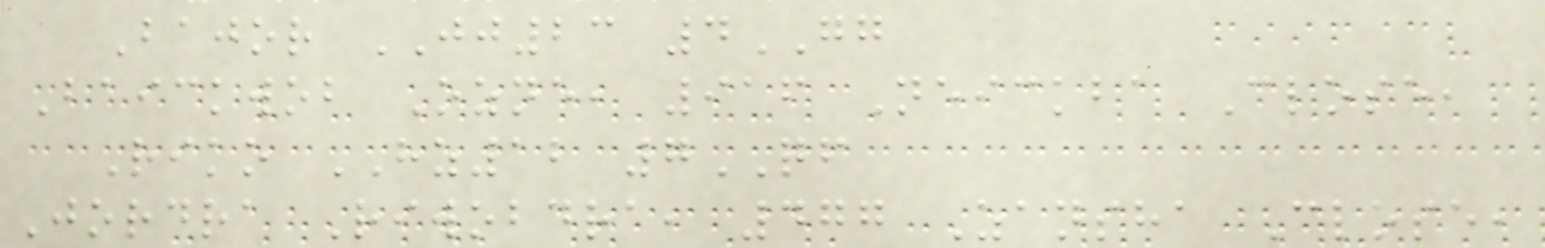Bajor JJ23 4GG
Baickwob Ozne, 916 Neickba Close,
Riko HZ12 7QF
Jordra Riwobdra, 477 Zansha Close,
